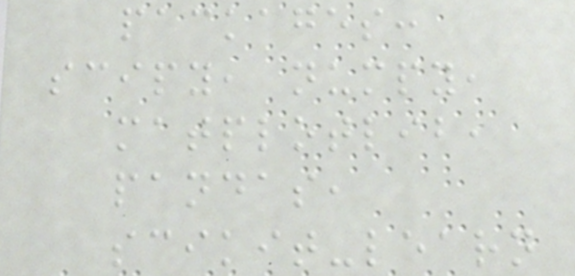packages:
scipy, numpy,
matplotlib,
pandas,
scikit-learn
